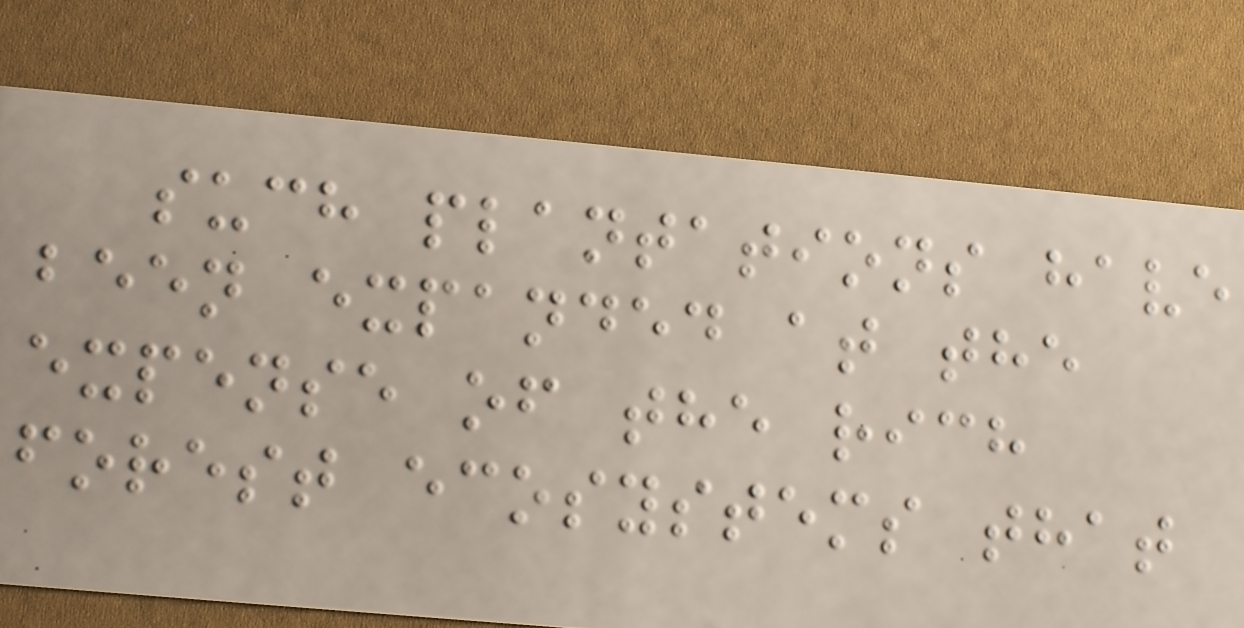such plantations have
been expanded at the
expense of the rich
forest ecosystems that
